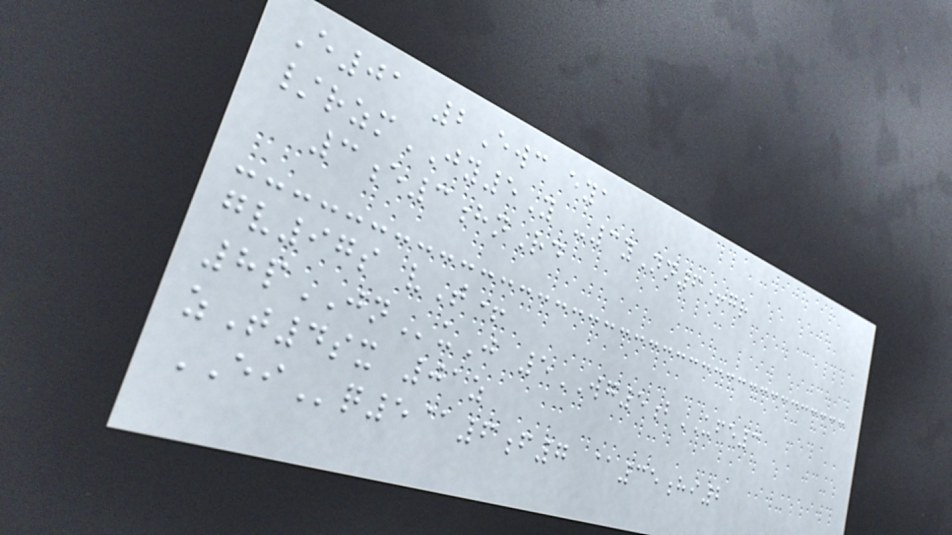E01 2Ewc eya
/rzmJY5Y -3yNn6+gr
3e3hnRd
gv97s vT+
8pJNuJ 5WG5bUFE3
zT4sx 01z
EIq5@6f7 @35hi2
